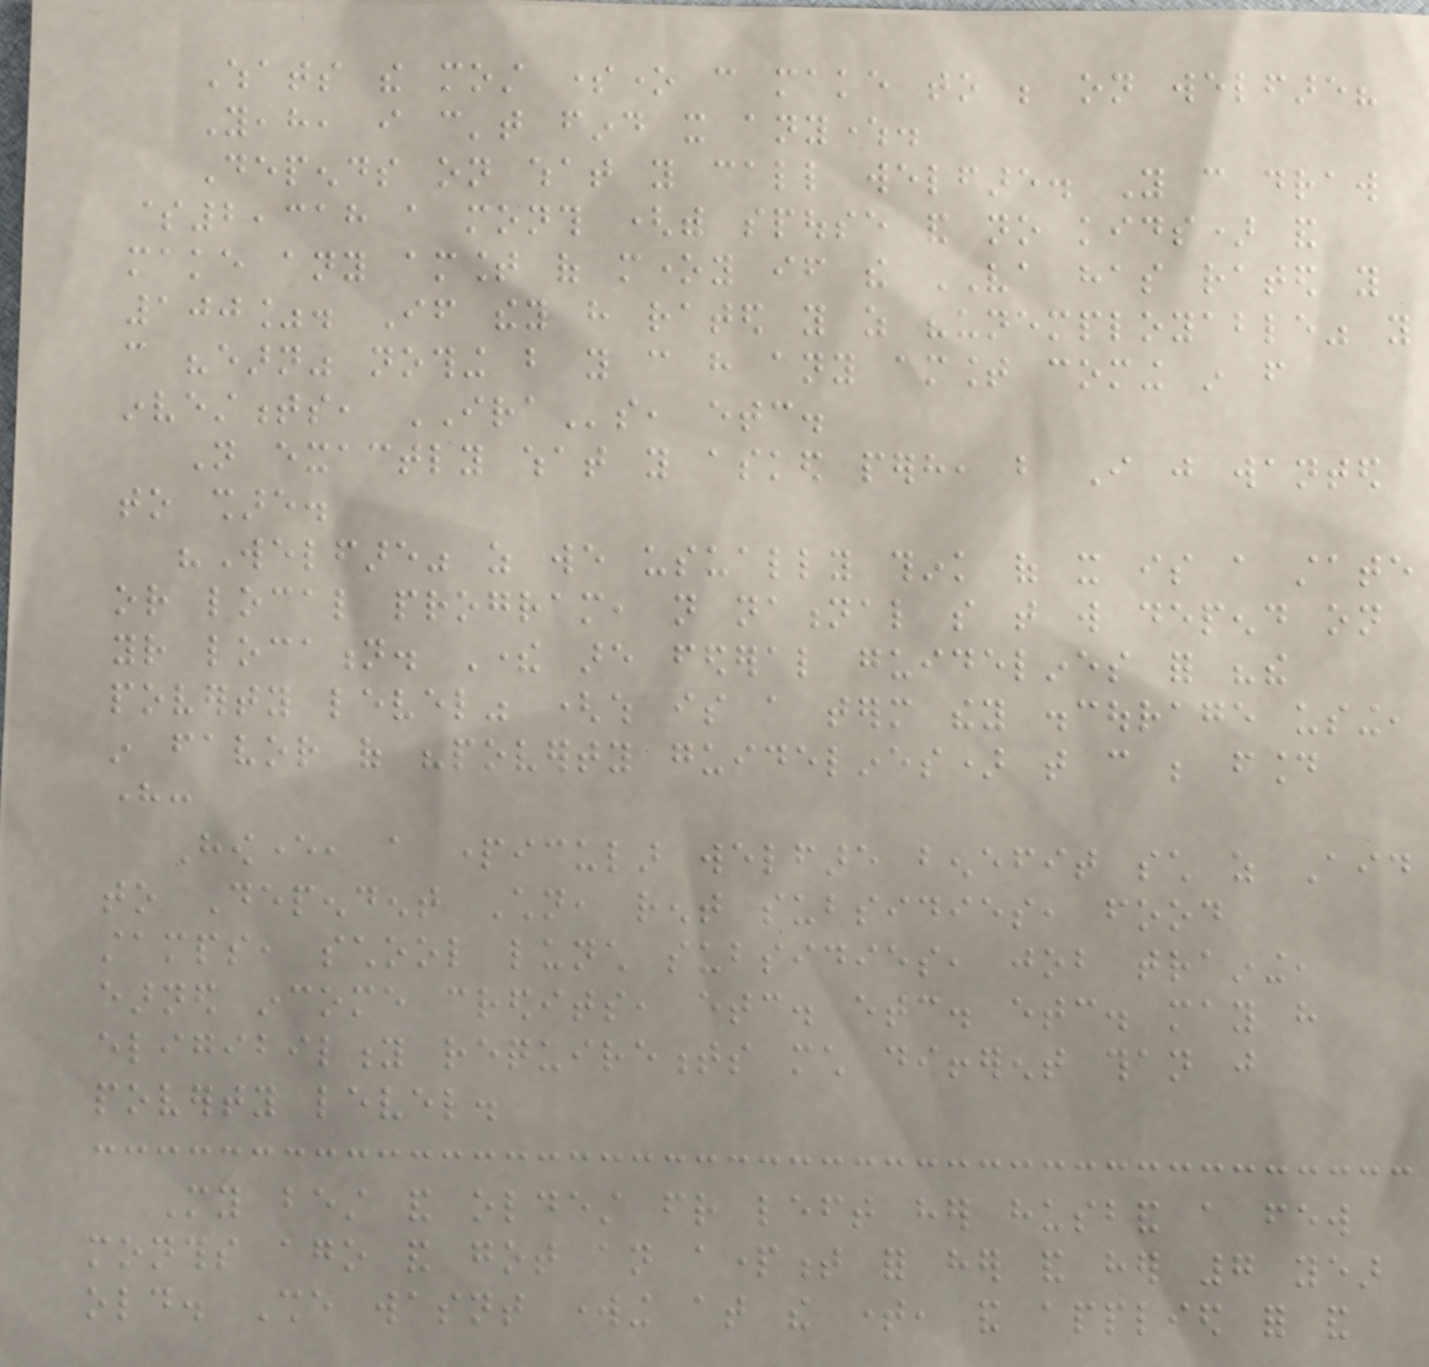Whats the most someone can make to be on welfare?
Yeah, i can't find it anywhere.
Depends on what you call welfare. You can draw
$2,318 a month (with spouse and no kids) and
make any amount of money if the VA has rated you
100%. If they have rated you as "unemployable" you
can "earn" nothing but you can have any amount coming in from
investments, IRAs, etc.
Not exactly what you asked perhaps, but I just wanted
to share.
"Welfare" as we usually think of it is a state
or local program, not national so that will depend on
your location. There are federal guidelines for "the
poverty level" (which is a term they discourage using,
in favor of "poverty guidelines) that can be found
here:
However, a particular welfare benefit such as Aid
to Dependent Children, rent subsidies, food
stamps, school lunch subsidies, job training,
earned income credits, etc. etc. etc. may have
eligibility requirements much different than just
poverty level.
My best and oldest friend left her husband a few
months ago and got an apartment for her and her 7 year
old. She wasnt working at the time, and applied for and
